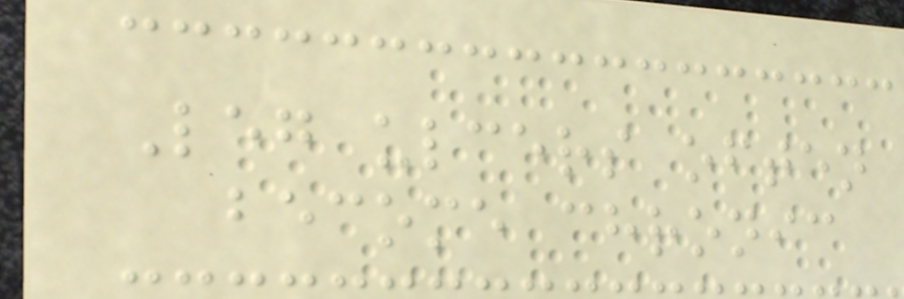Leg ulcers often
become chronic
